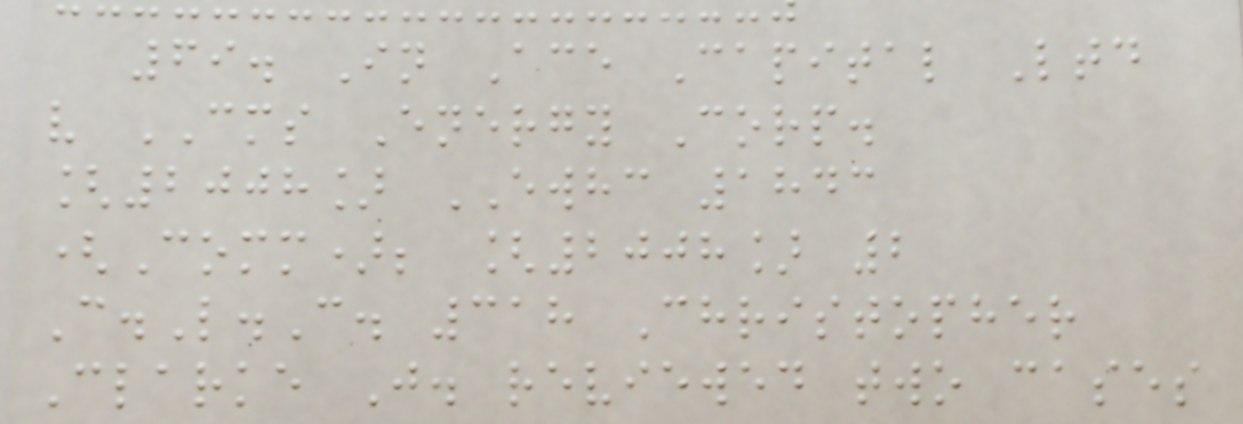69. In Ace Capital Ltd
v CMS Energy Corp.
[2008] EWHC 1843
(Comm); [2008] 2
C.L.C. 318 Christopher
Clarke J. reviewed two cases
